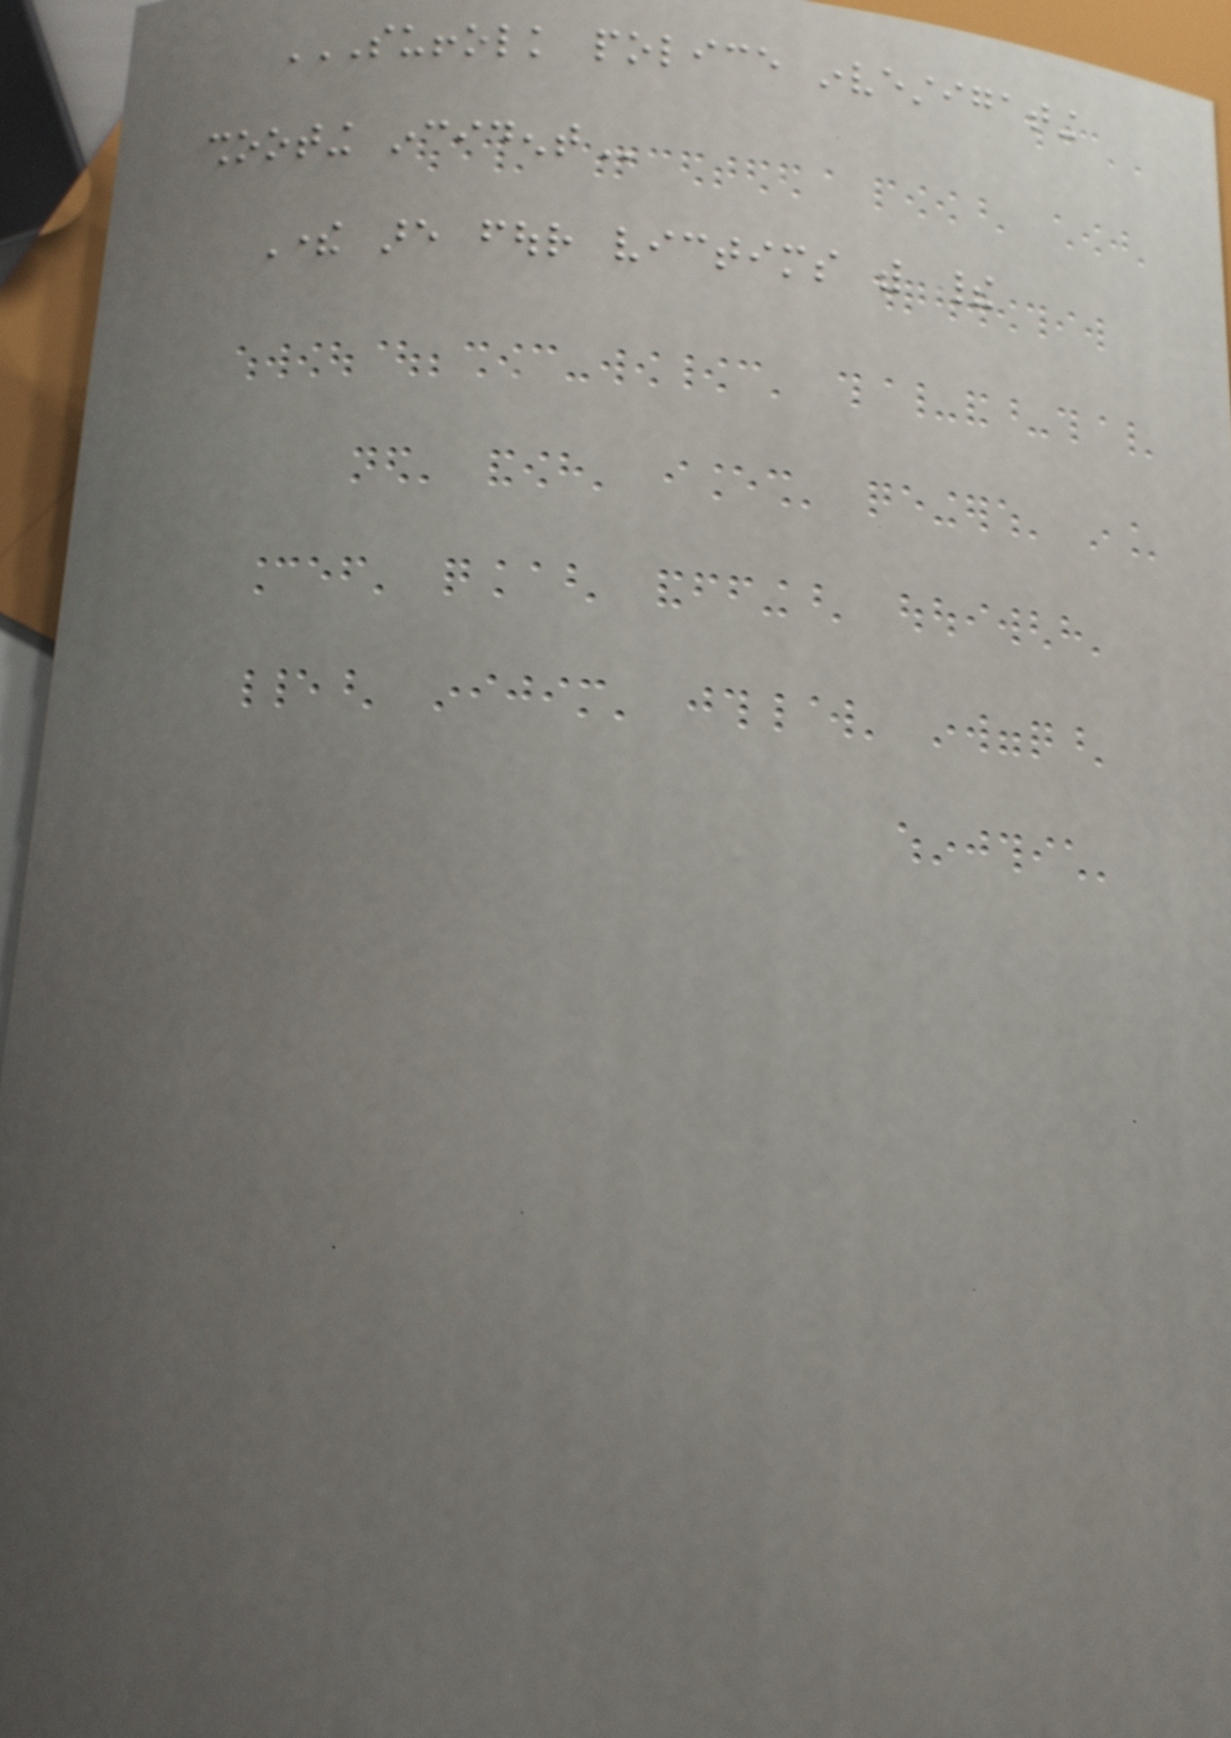SUFFOLK POLICE INVESTIGATING
SHOOTING INCIDENT
There are four victims with their
